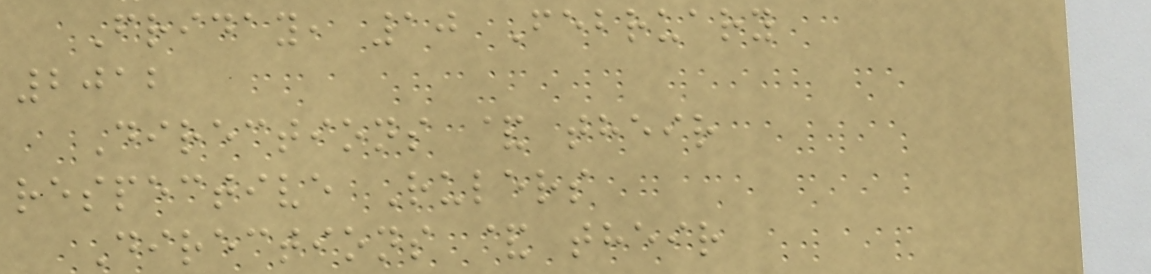Friday, 10 February
2012
Directions & their
respective Rulers
Directions & their
